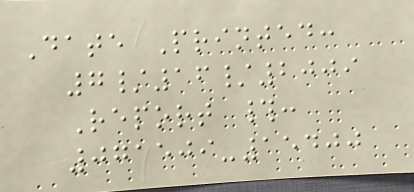Date Printed:
7/16/2009
Report #:
071509-15400
